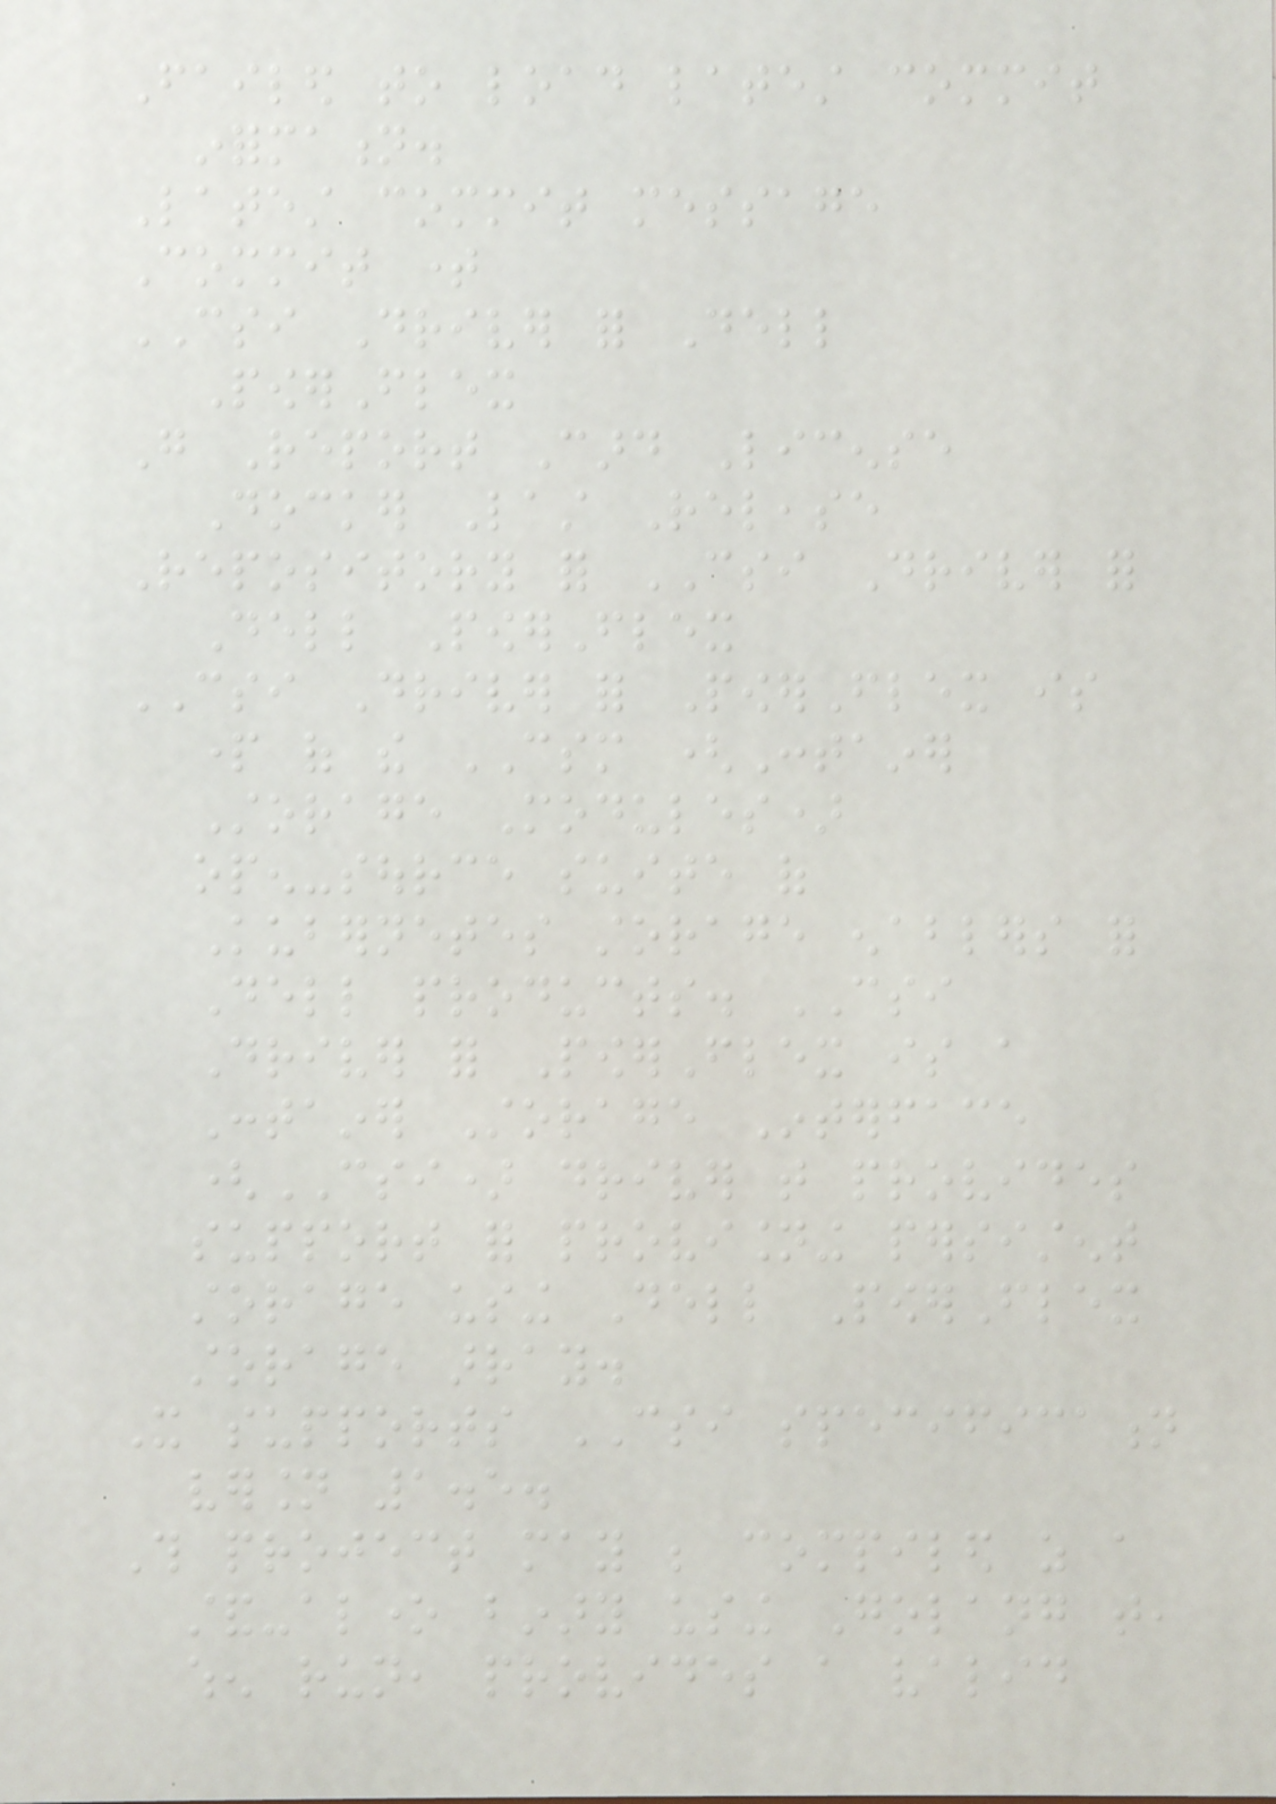Failed to load latest commit
information.
Latest commit message
Commit time
CSI Driver for Dell
PowerFlex
Go Report Card License
Docker Last Release
Repository for CSI Driver for
Dell PowerFlex
CSI Driver for PowerFlex is
part of the CSM (Container
Storage Modules)
open-source suite of
Kubernetes storage enablers for
Dell products. CSI
Driver for PowerFlex is a
Container Storage Interface
(CSI) driver that provides
support for provisioning persistent
storage using Dell PowerFlex
storage array.
It supports CSI specification
version 1.5.
This project may be compiled as a
stand-alone binary using Golang that,
when run, provides a valid
